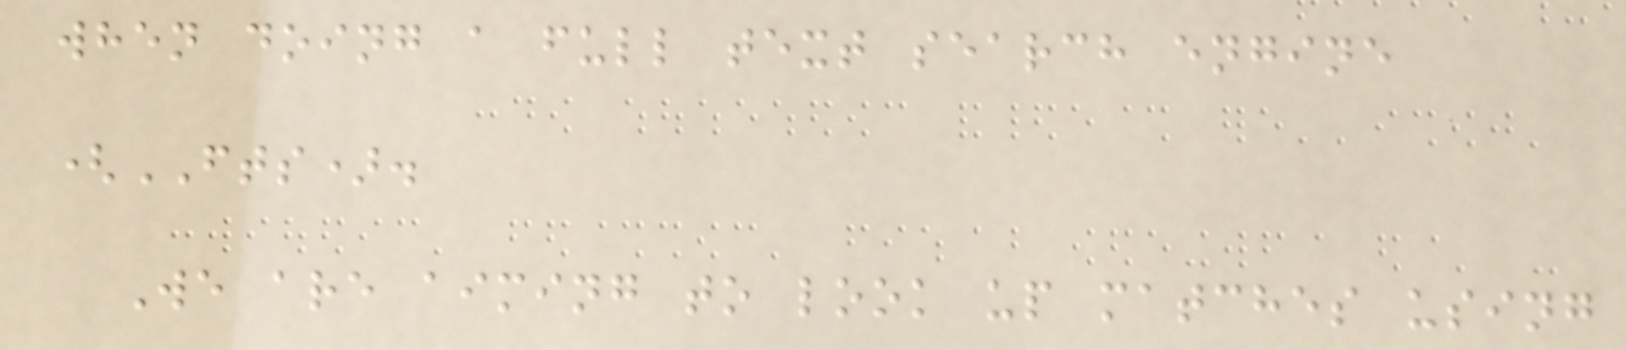when doing a full text search engine
(FTS).
We are aiming to look up matches using
